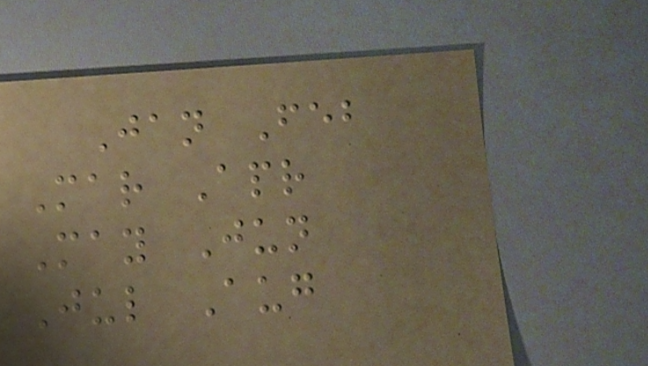Jan Feb
Mar Apr
May Jun
Jul Aug
